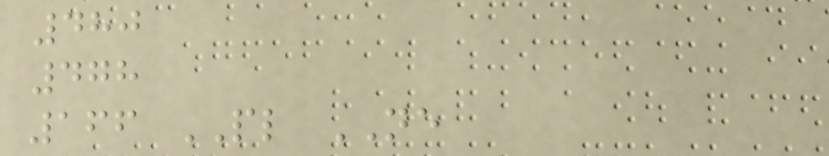480
478
166 PL NE
